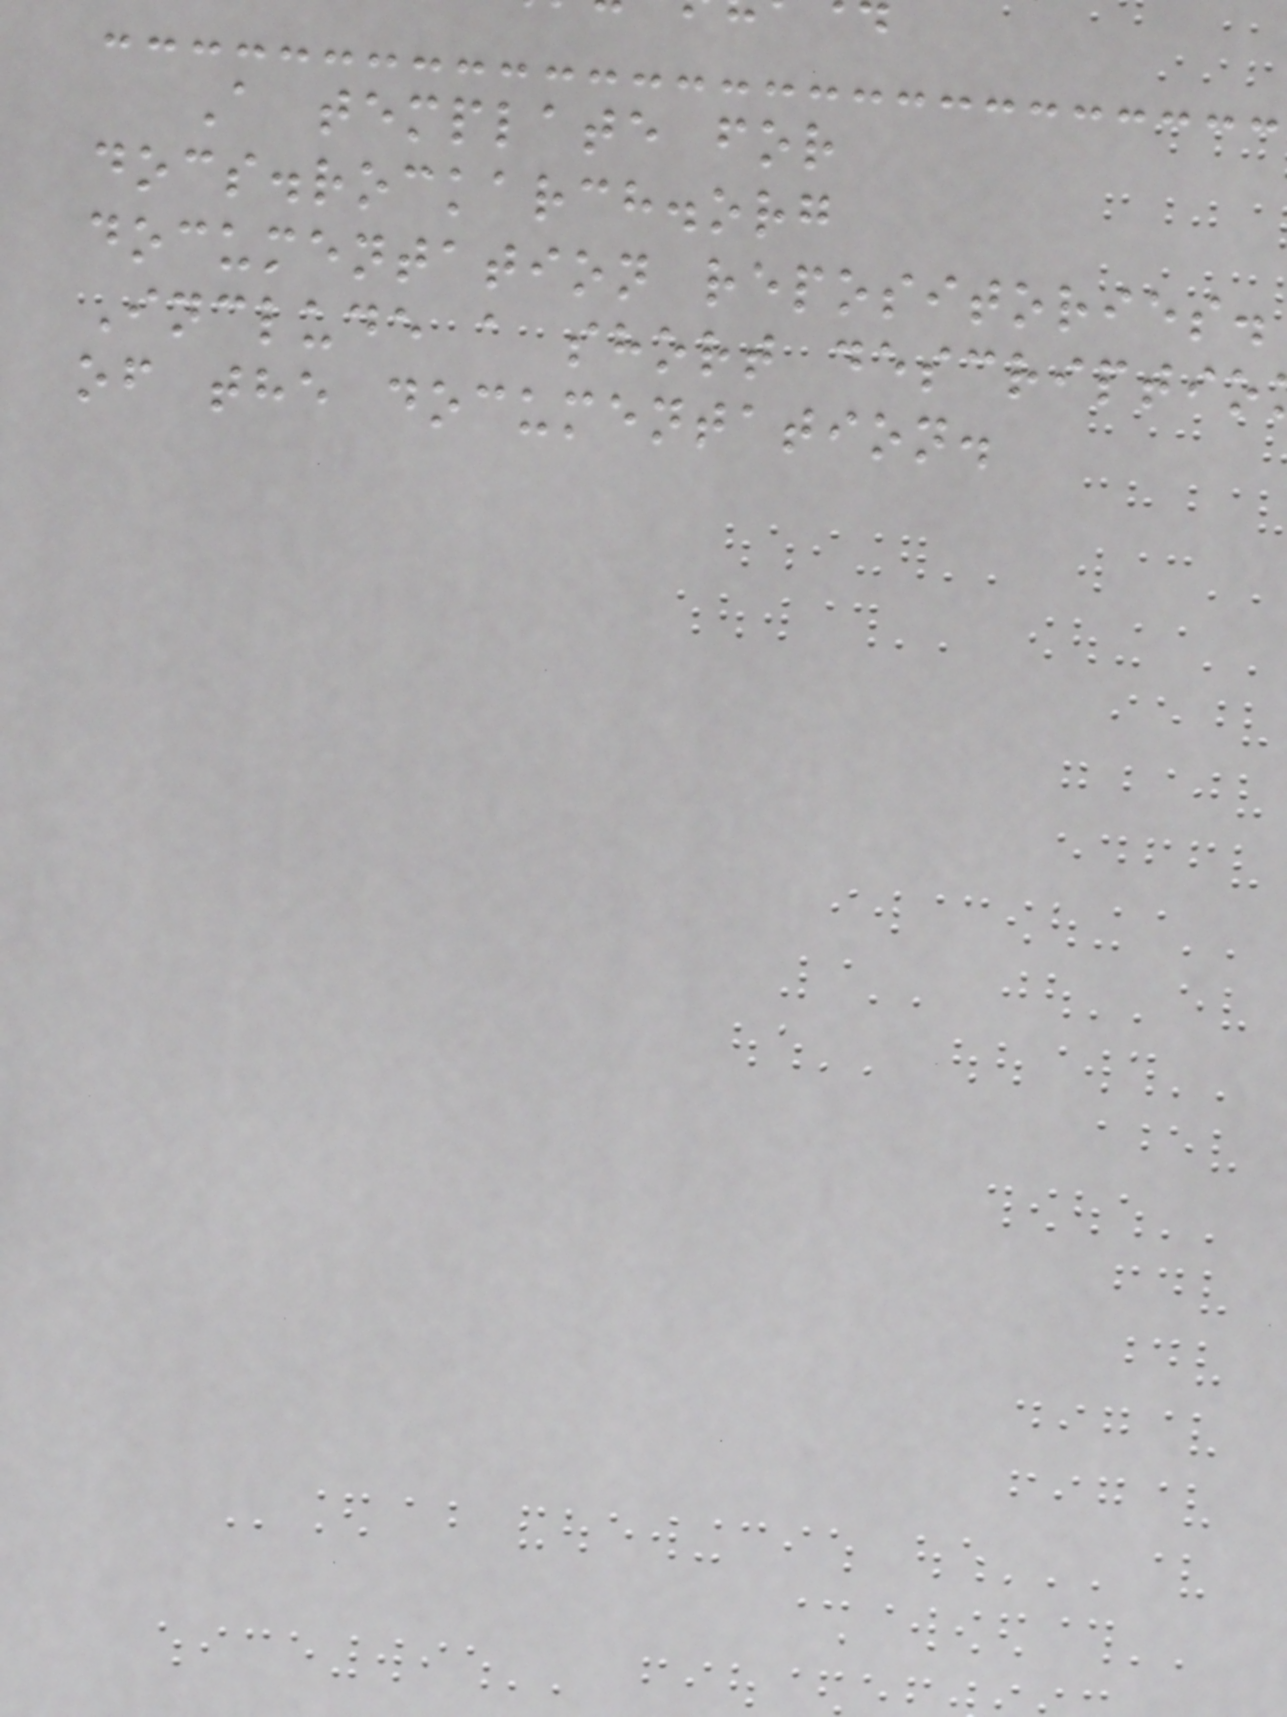A template for
docs.rockarch.org
documentation repositories.
Include a short descriptio
of the documentation.
